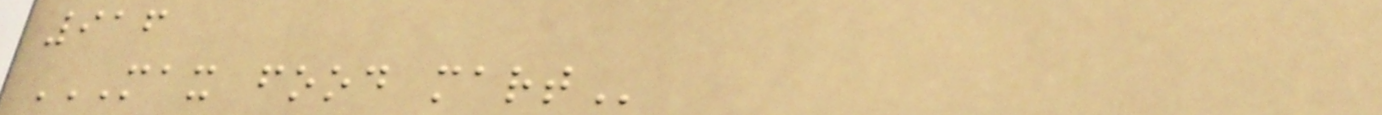916
MAX FOOD MART
